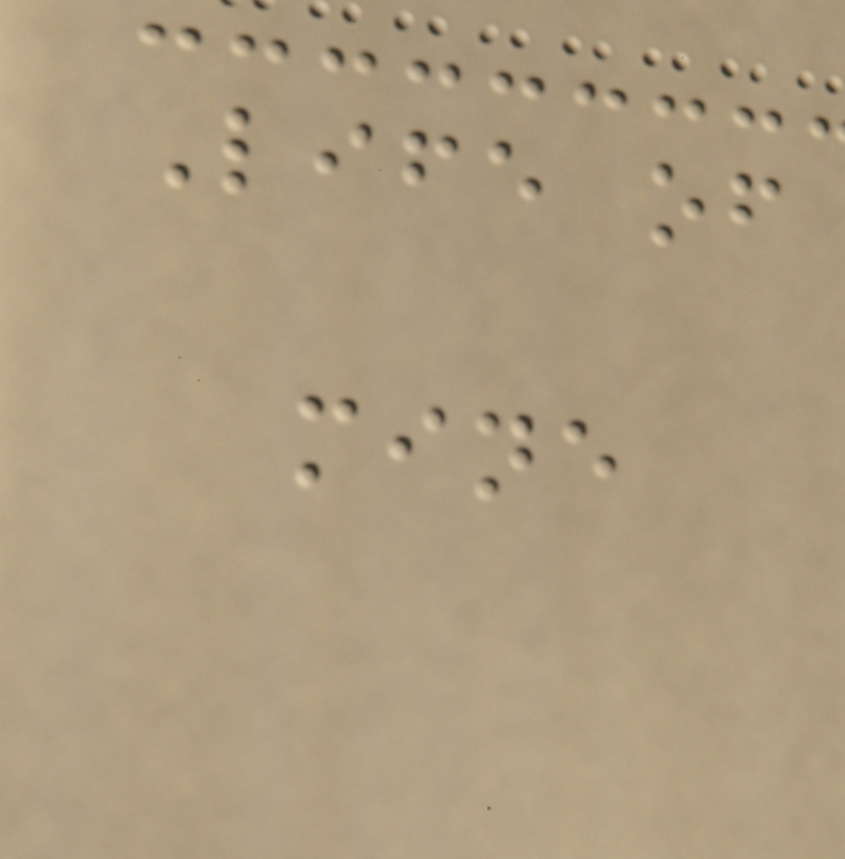Life of
mine
